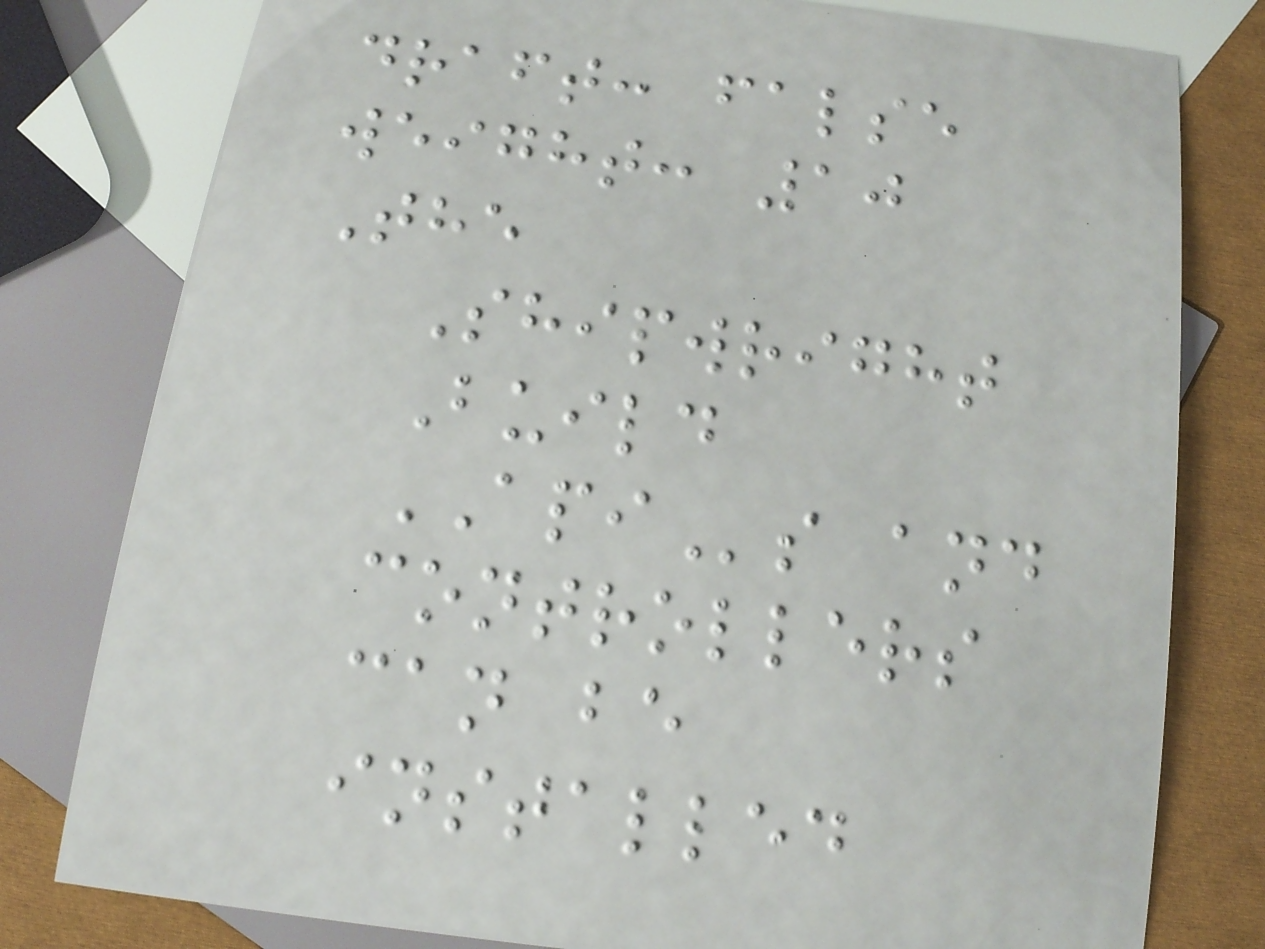draft: false
weight: 10
The
Shipwright
Build
APIs and
controllers
can be
installed
